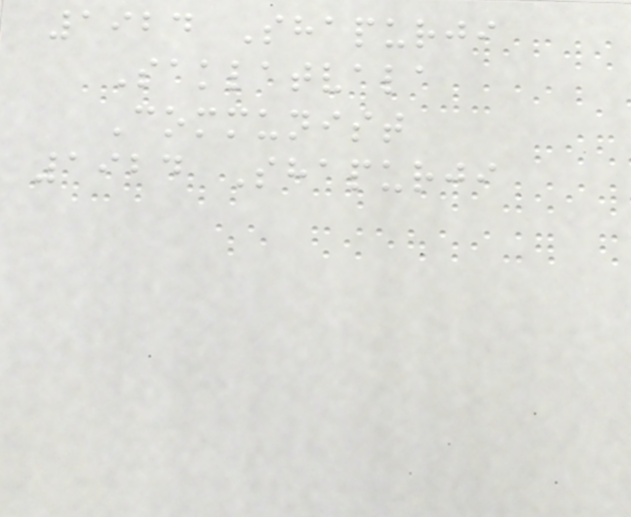1924 Shapurji
Saklatvala
Communist
1924 Shapurji
